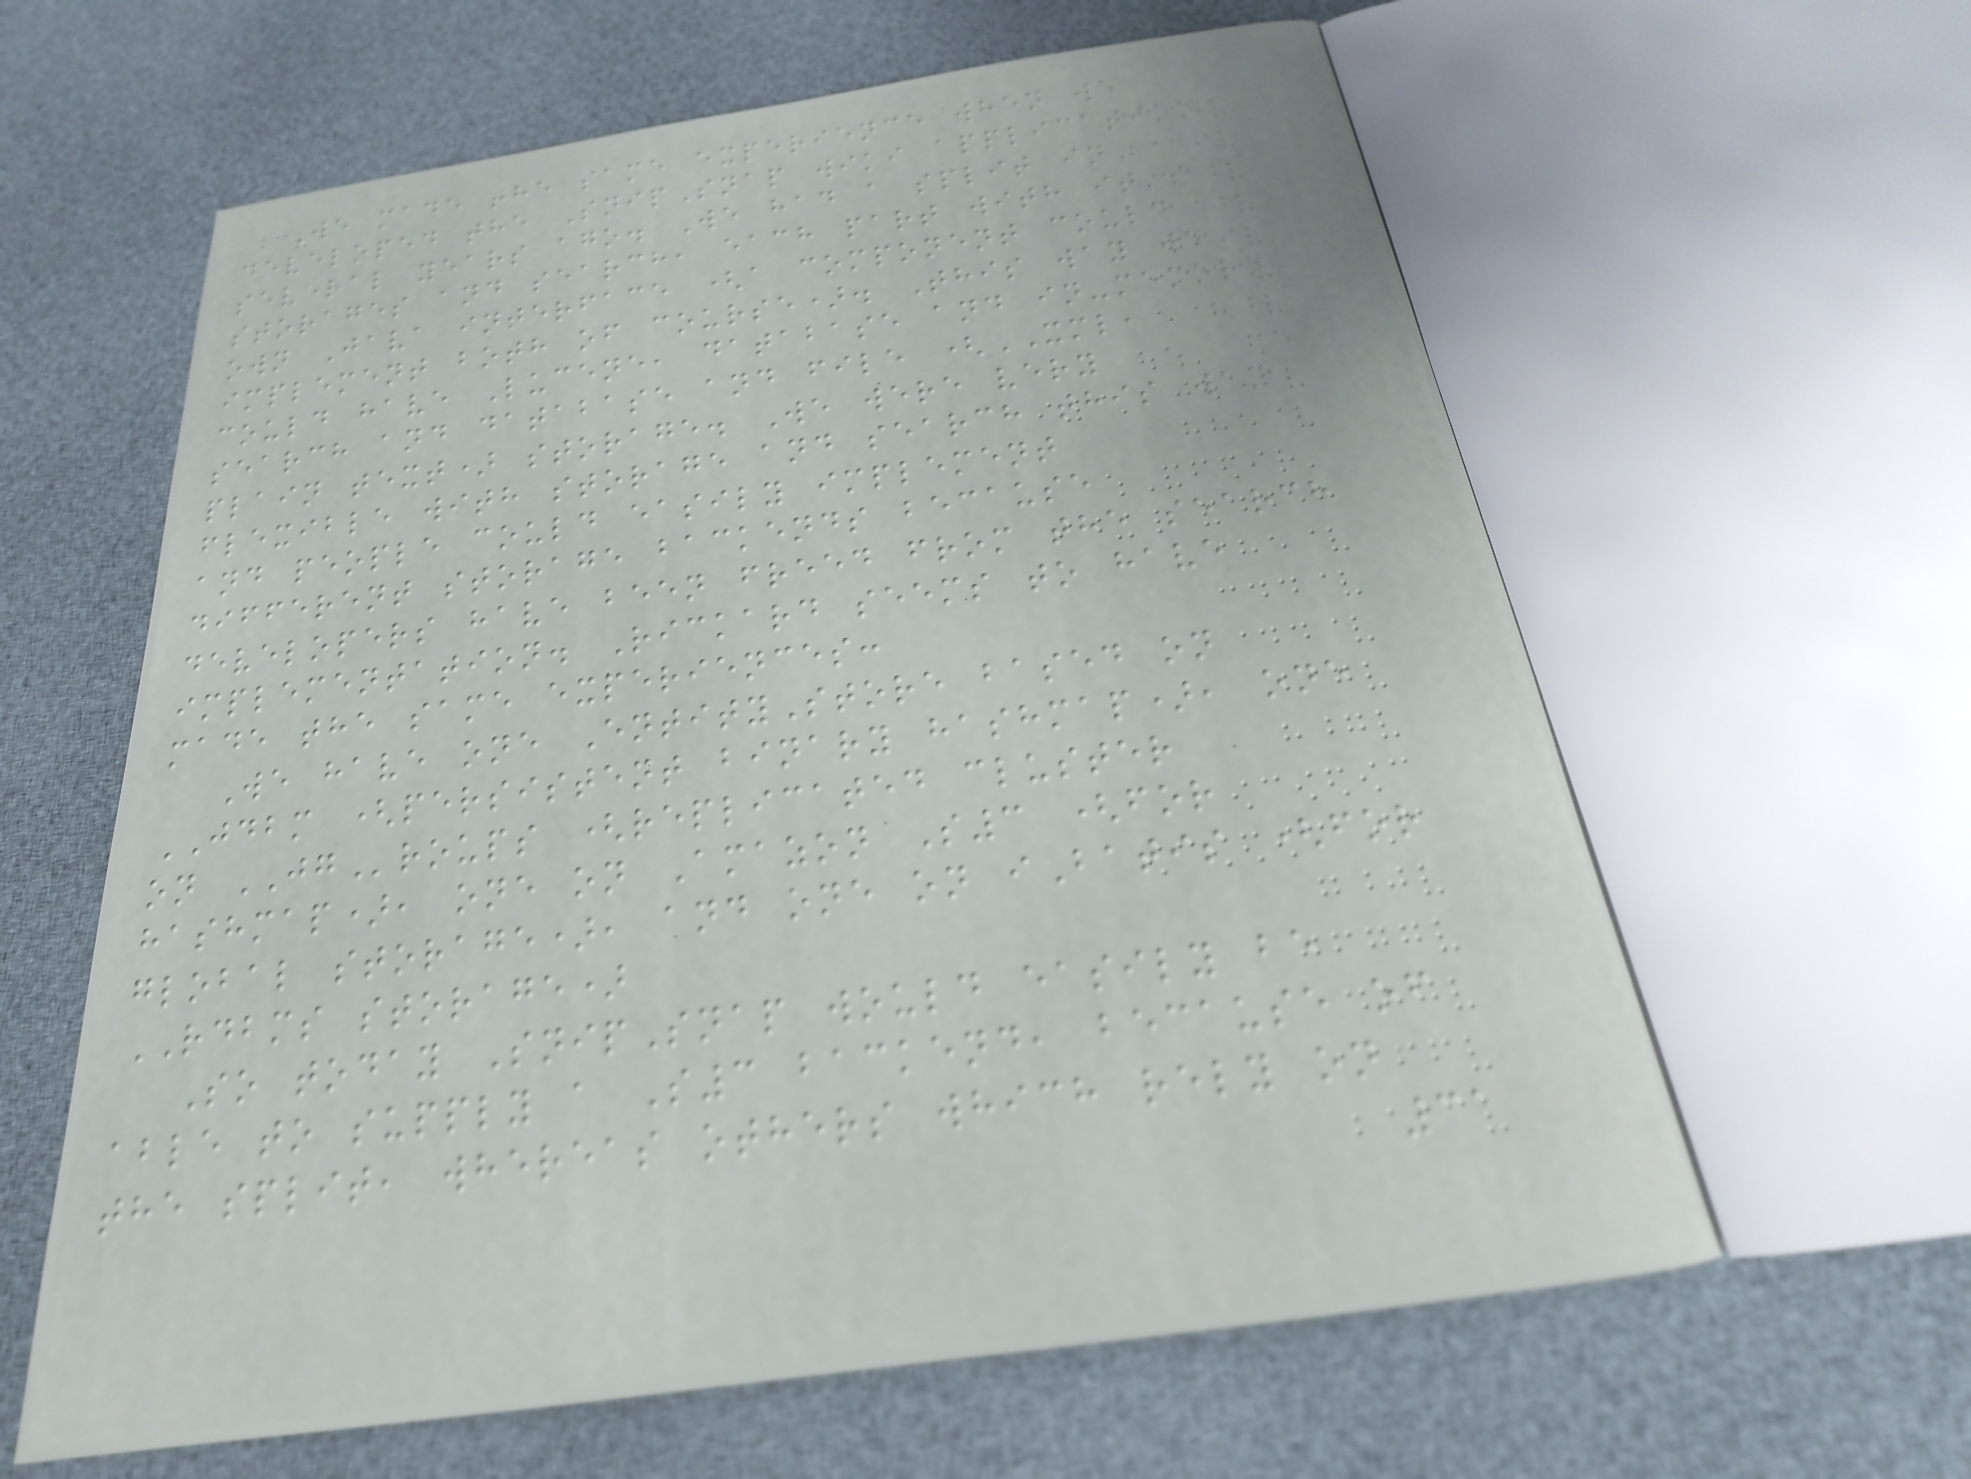We made the same experience when we
developed the SnipSnap wiki application
several years ago. We had a split in
storages and search, each part with it's
own Java interface (a component could
implement both of course). This way we
could have Lucene, database and in-memory
search and database and file (XML,
plain text) storage. We were very
flexible with storage and search this way
and people could easily implement
different storage backends because
developers have been freed from the search
implementation. Rickard seems to have
made the same experiences:
We have one EntityStore based on
JDBM (persistent binary hashmap), one
on JGroups (replicated cluster
hashmap), one on Amazon S3 (for
global storage), and one on iBatis (for
RDBMS storage)
So today SnipSnap would easily be
able to supply a S3 backend, because of
the split, whereas others which rely on
31
